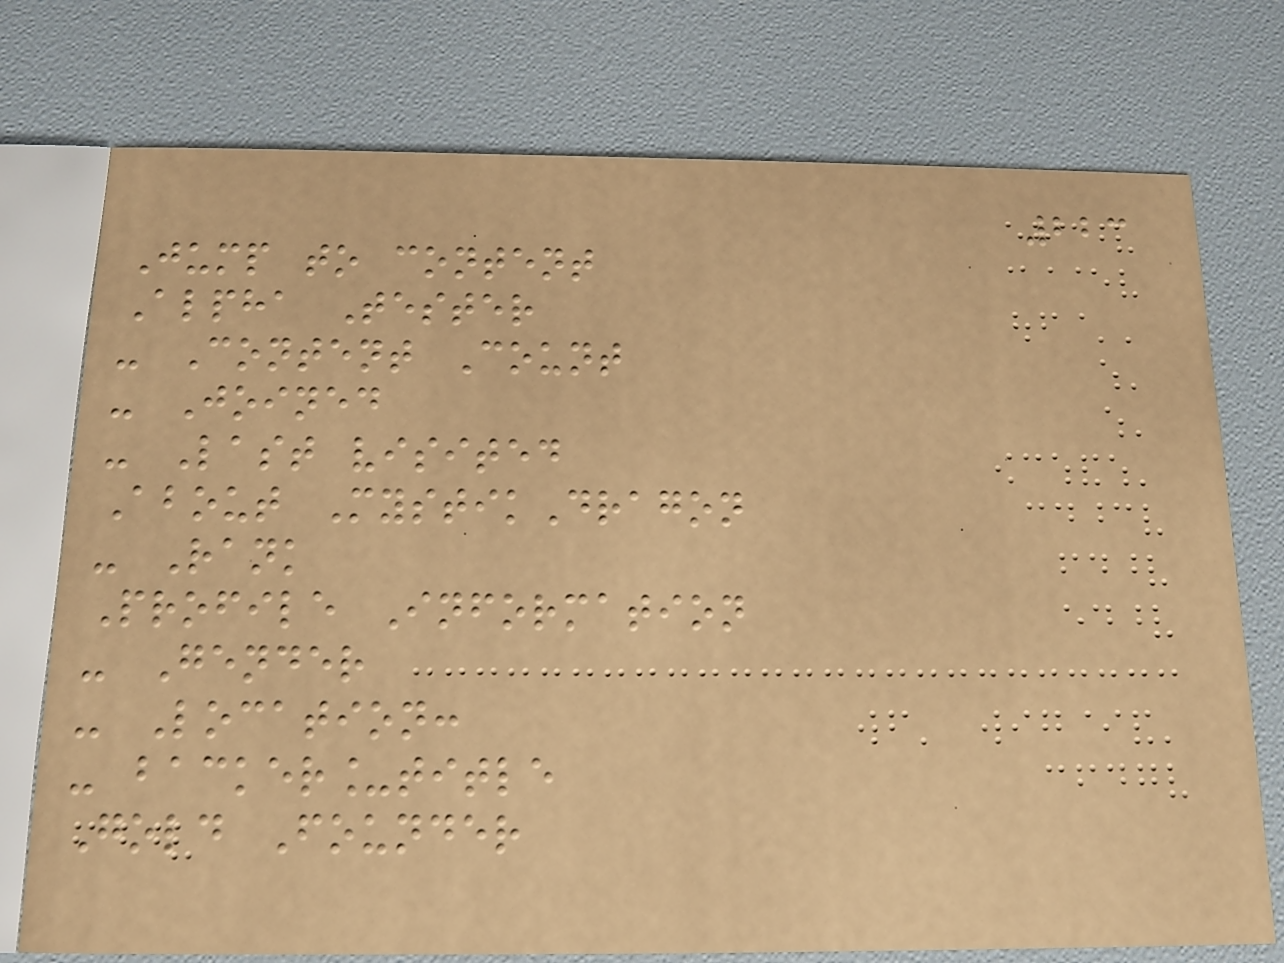223
Jump to content
Alpha Tester
- Content Count
- Joined
- Last visited
About MystikDragon
- Rank
Profile Information
- Gender
- Location:
- backer_title
Gold Founder
